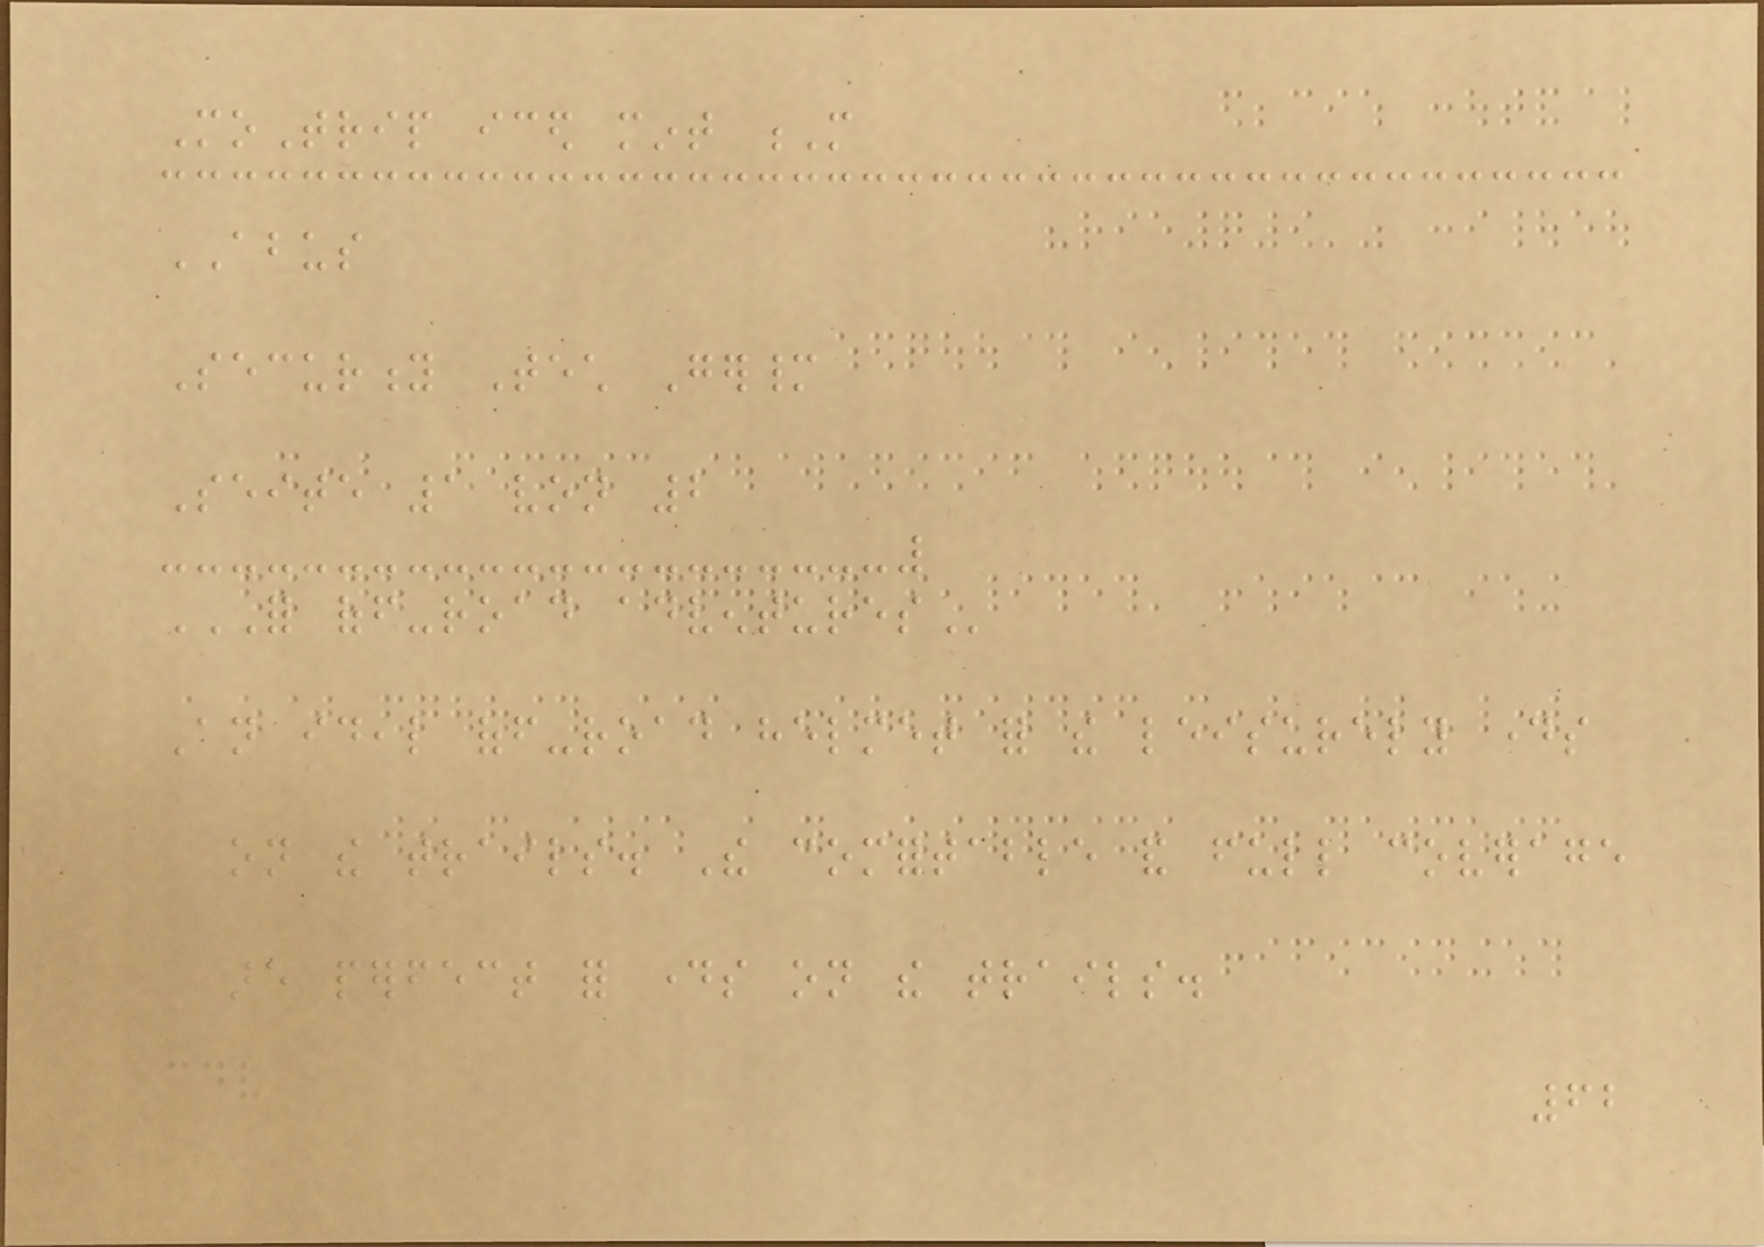MoTrip iced mint M
ABUS
Security Tech Germany
Seite 1 von 2
FOR OFF-ROAD ADVENTURES
An ideal off-road helmet for the leisurely days
on the trails. The comfortable and full coverage
are perfect for days on the trails.
62
